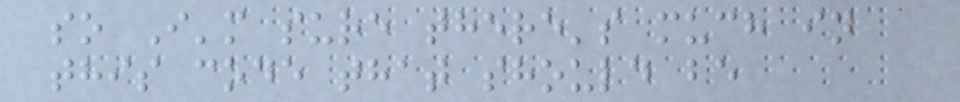so I'm sure there's much in
this code that should be
